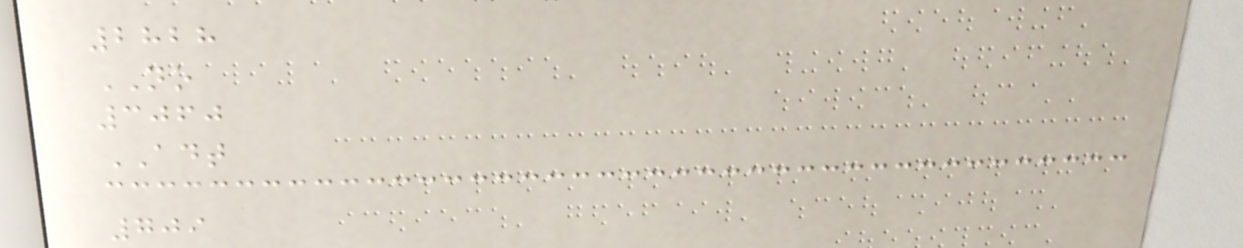2828
NO
3060
ADT
709
